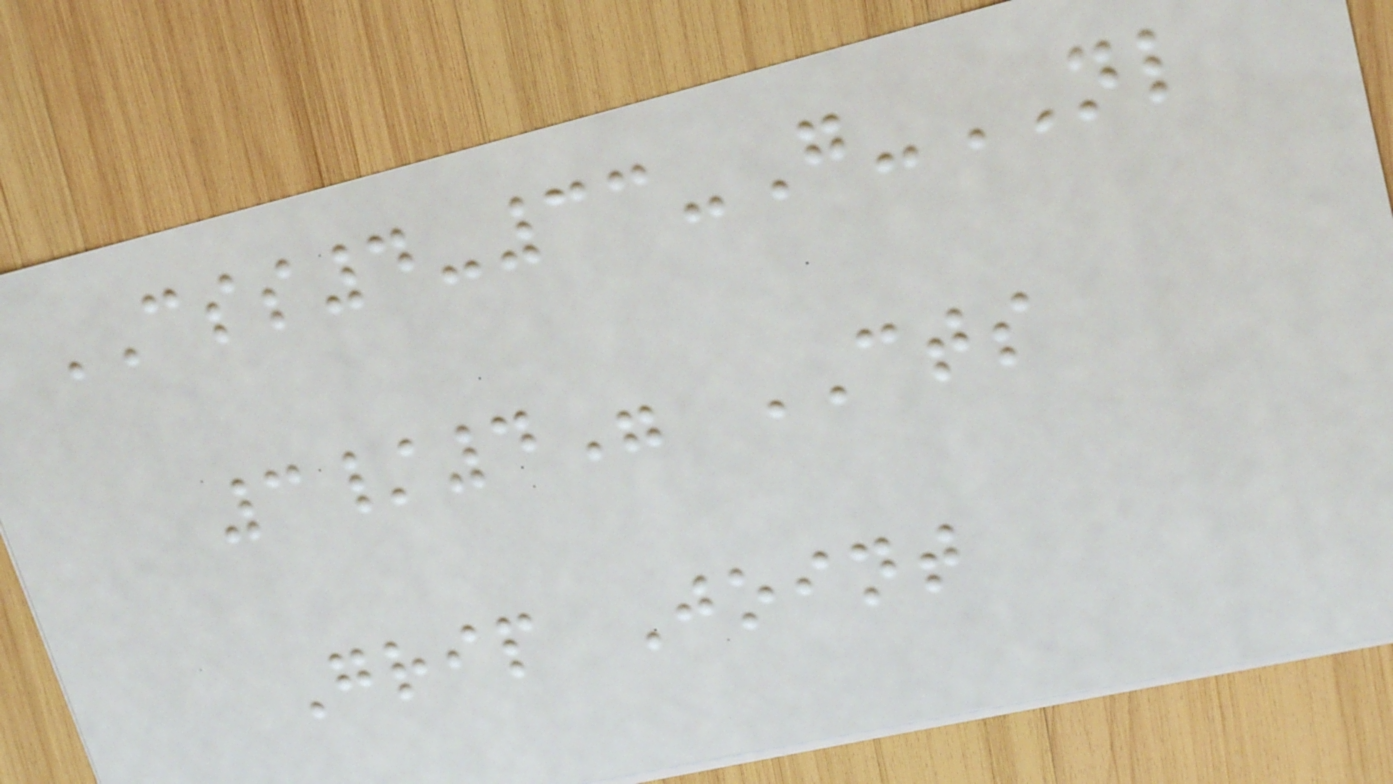CSS4-33-G-NL
3/4" CTS
Grip Joint
